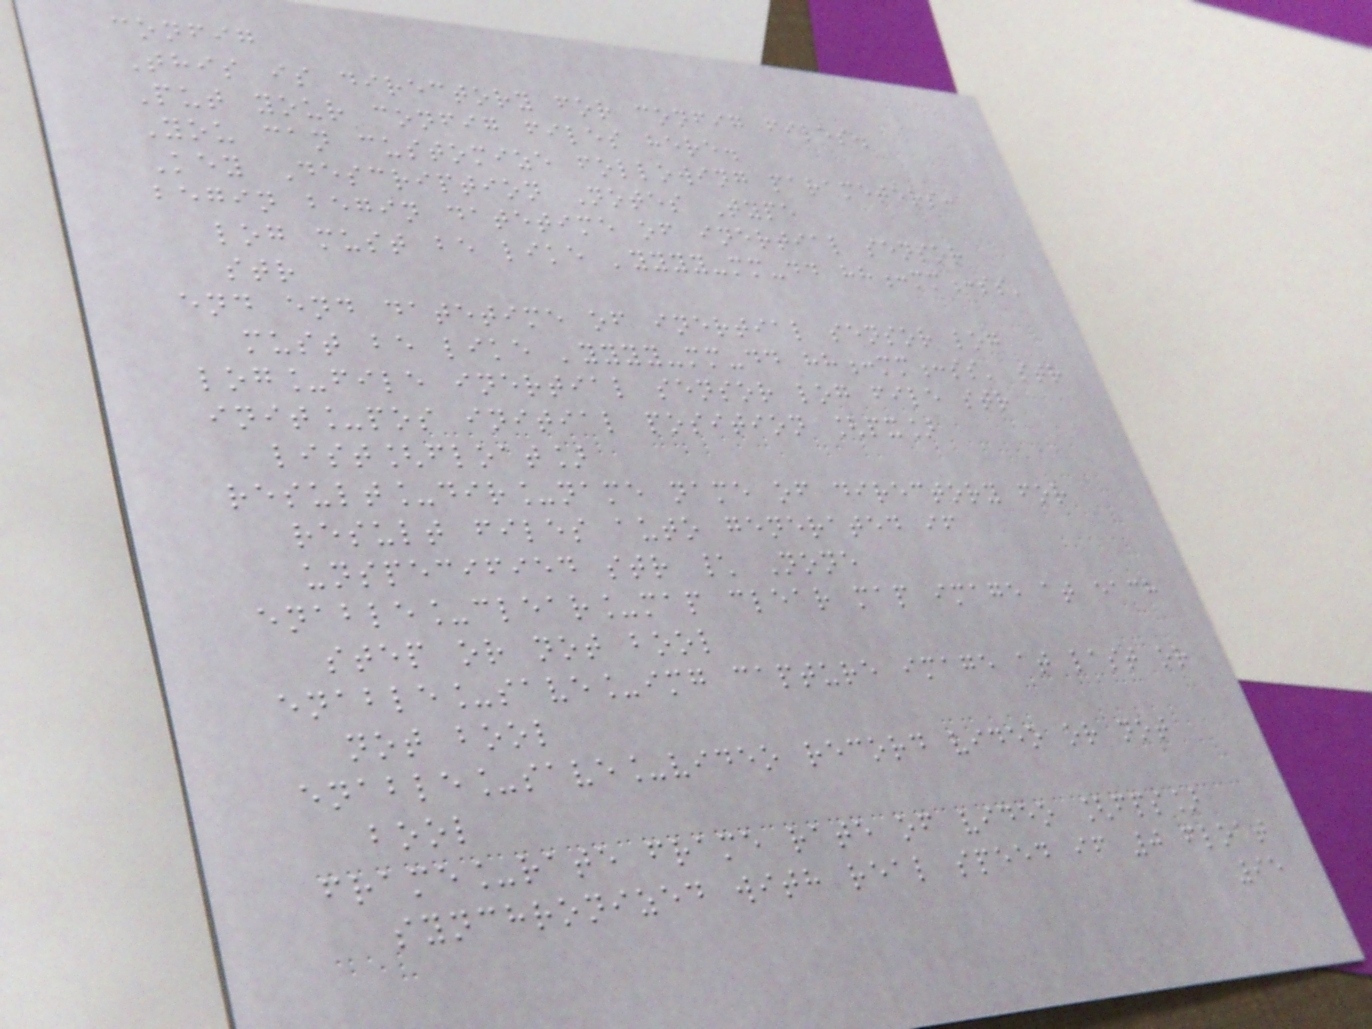config
This is directory for config files.
Put your config files here.
You can customize following parameters:
Key Description Notes Type
begin begin datetime of inertial sensor
log must be like 'yyyy-mm-dd hh:mm:ss'
str
end end datetime of inertial sensor log
must be like 'yyyy-mm-dd hh:mm:ss' str
log_file inertial sensor log file str
init_pos initial position [px]
list[float]
result_dir_name name of directory for
result files auto generated if
unspecified str \ None
enable_clear_map clear map image at each
step or not bool
enable_save_img capture image at last or
not bool
enable_save_video record video or not
bool
frame_rate frame rate of video [fps]
synchronized with real speed if 0 float
95
